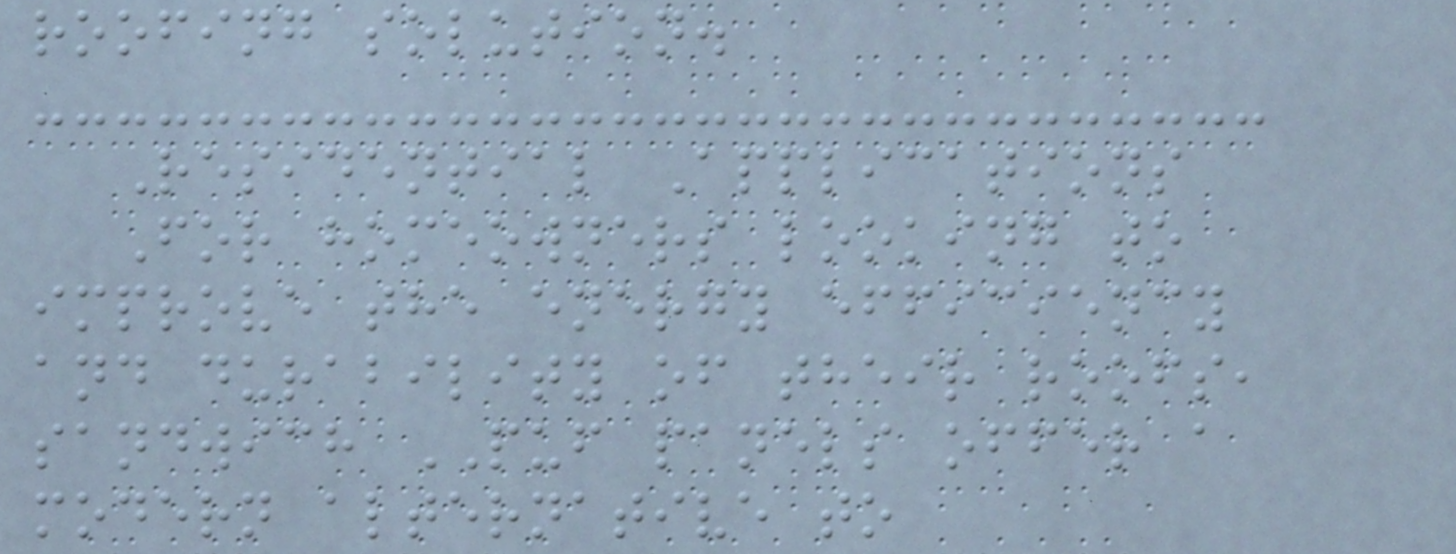roofing solution.
Residential Applications
For homeowners looking to
improve the energy efficiency
and durability of their roofs,
sandwich PUF panels offer a
modern alternative to
